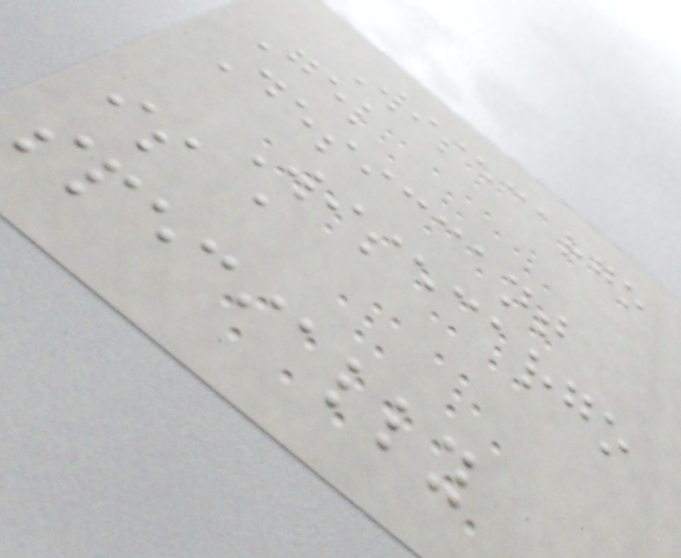Wisecargo
Gel
Desiccant
Wisecargo
is a
specially
